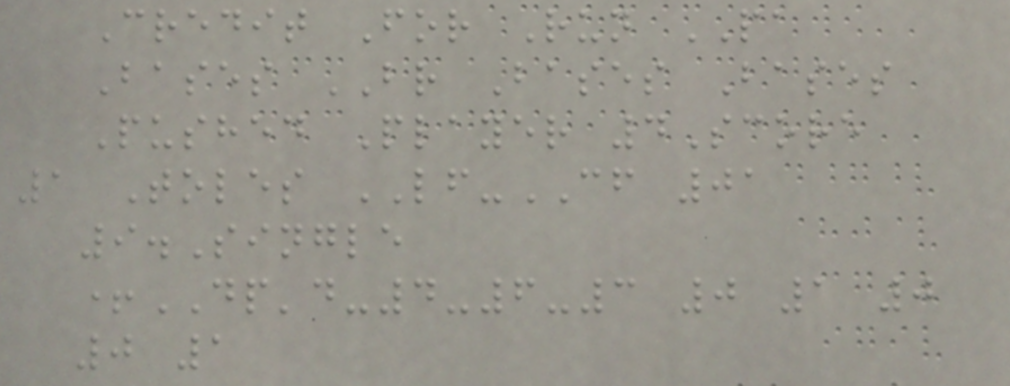Credit For Run PA
Bases BR Bases Bases
Pushed Player 4Score
1 Toles LF-CF 01
9.Single
+DP'd-4-6-3 0 1 0
0 1
